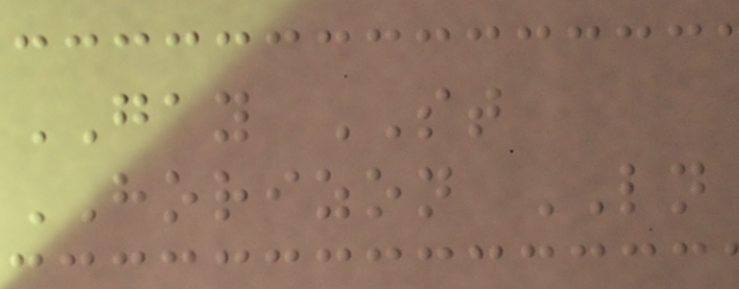GAY ST
HORIZON LN
